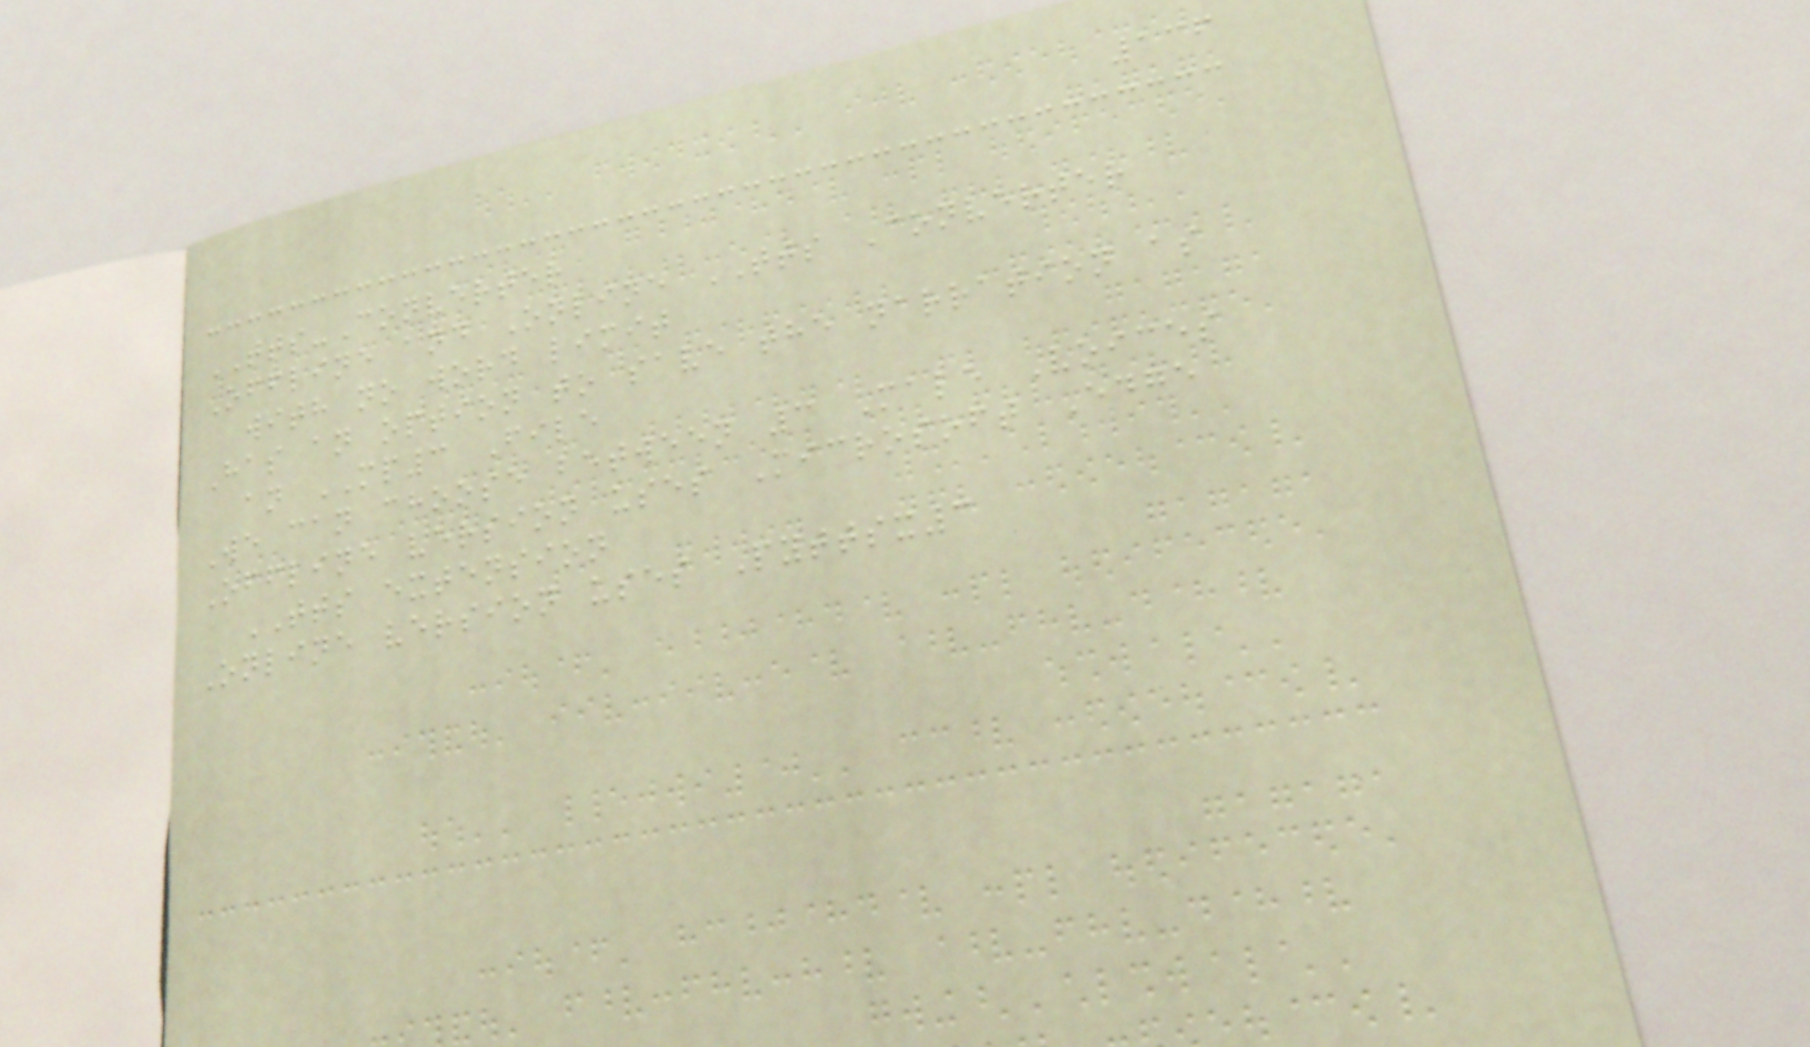136
TTS-Converter
Offline and Online TTS Converter
with no word limit
Has an option to save the narration as
an MP3 File
We can choose between 3 Male Voices
Offline version uses Microsoft Edge
TTS extension
Online version uses Pyttsx3
